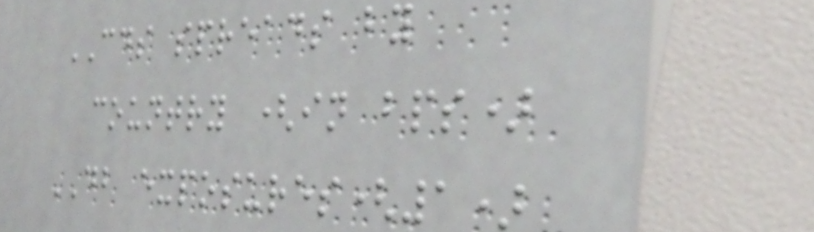CDS spreads by
country (in bps)
DB exposures(1)
